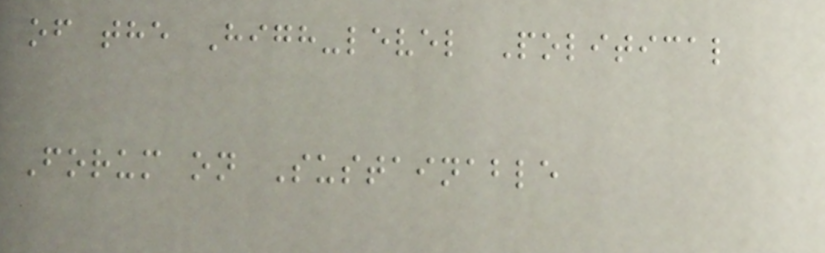of the High-level Political
Forum on Sustainable
